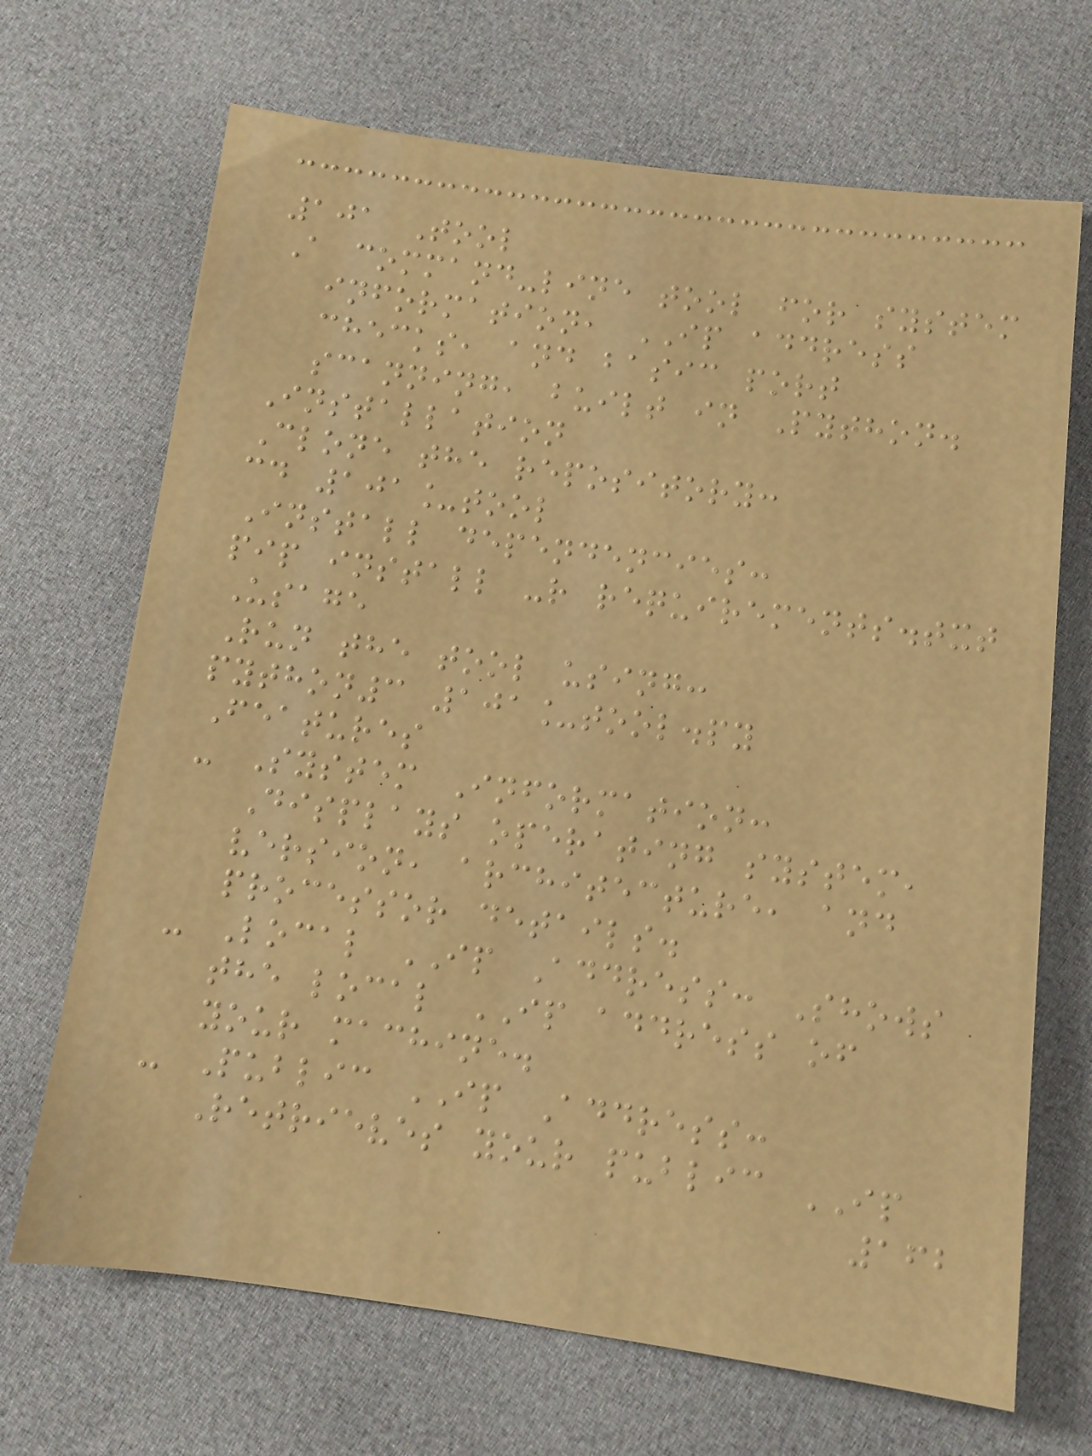101 Tool
A command-line tool for system
information, IP address
checks, and basic port
scanning, built in Python.
Installation
Clone the repository:
cd 101_tool
Install dependencies:
pip install -r requirements.txt
Usage
Run the tool using:
python3 101_tool.py
Features
- System Information:
Displays operating system,
version, architecture, and
processor details.
- Local IP Address: Shows
the local IP address of
your machine.
- Public IP Address:
Retrieves your public IP
162
